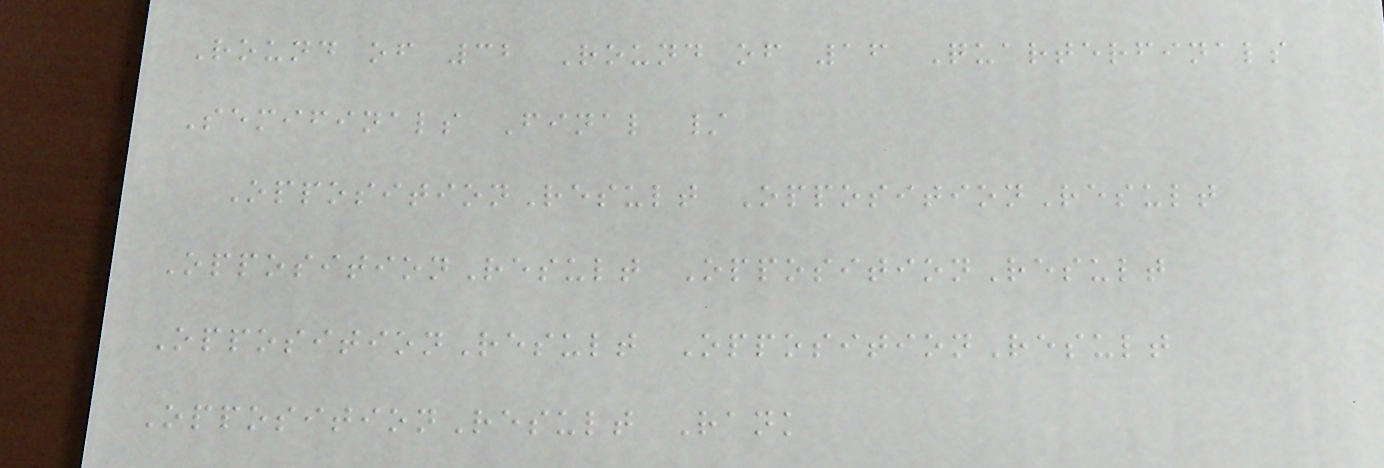Round of 32 Round of 16 Quarterfinals
Semifinals Final /
OppositionResult OppositionResult
OppositionResult OppositionResult
OppositionResult OppositionResult
OppositionResult Rank
